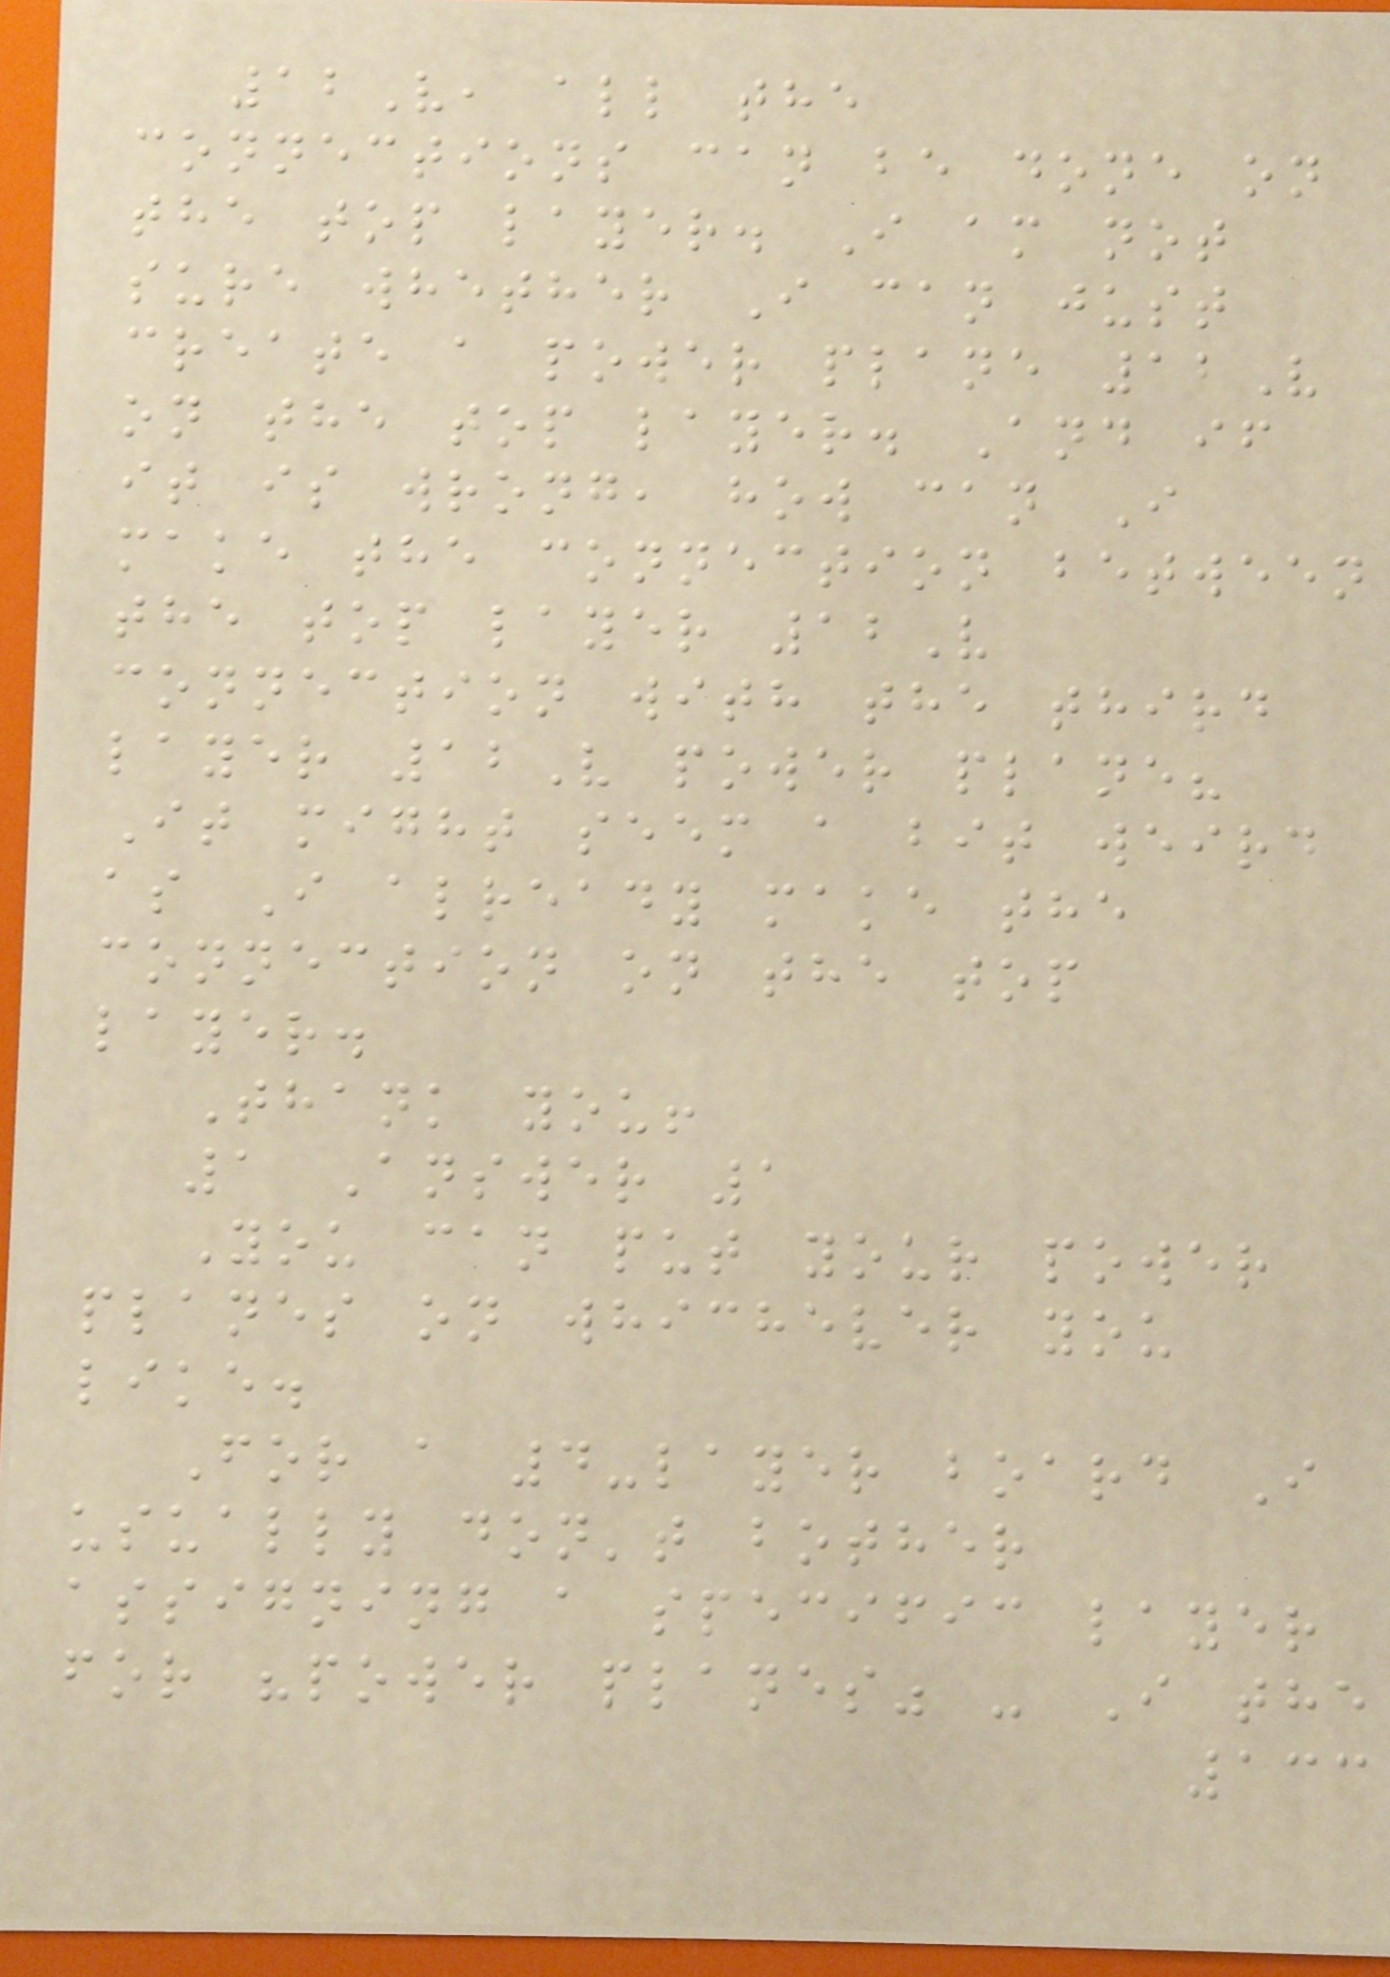12V, all the
connections can be done on
the top layer. I am not
sure whether I can just
create a power plane 12V
on the top layer. And if
it is wrong, how can I
make the connection between
the top layer 12V
connection with the third
layer 12V power plane?
It might seem a bit weird
as I already make the
connection on the top
layer.
Thank you!
1 Answer 1
You can put your power
planes on whichever you
like.
For a 4-layer board I
usually don't bother
assigning a specific layer
for "power planes" - I the
133
